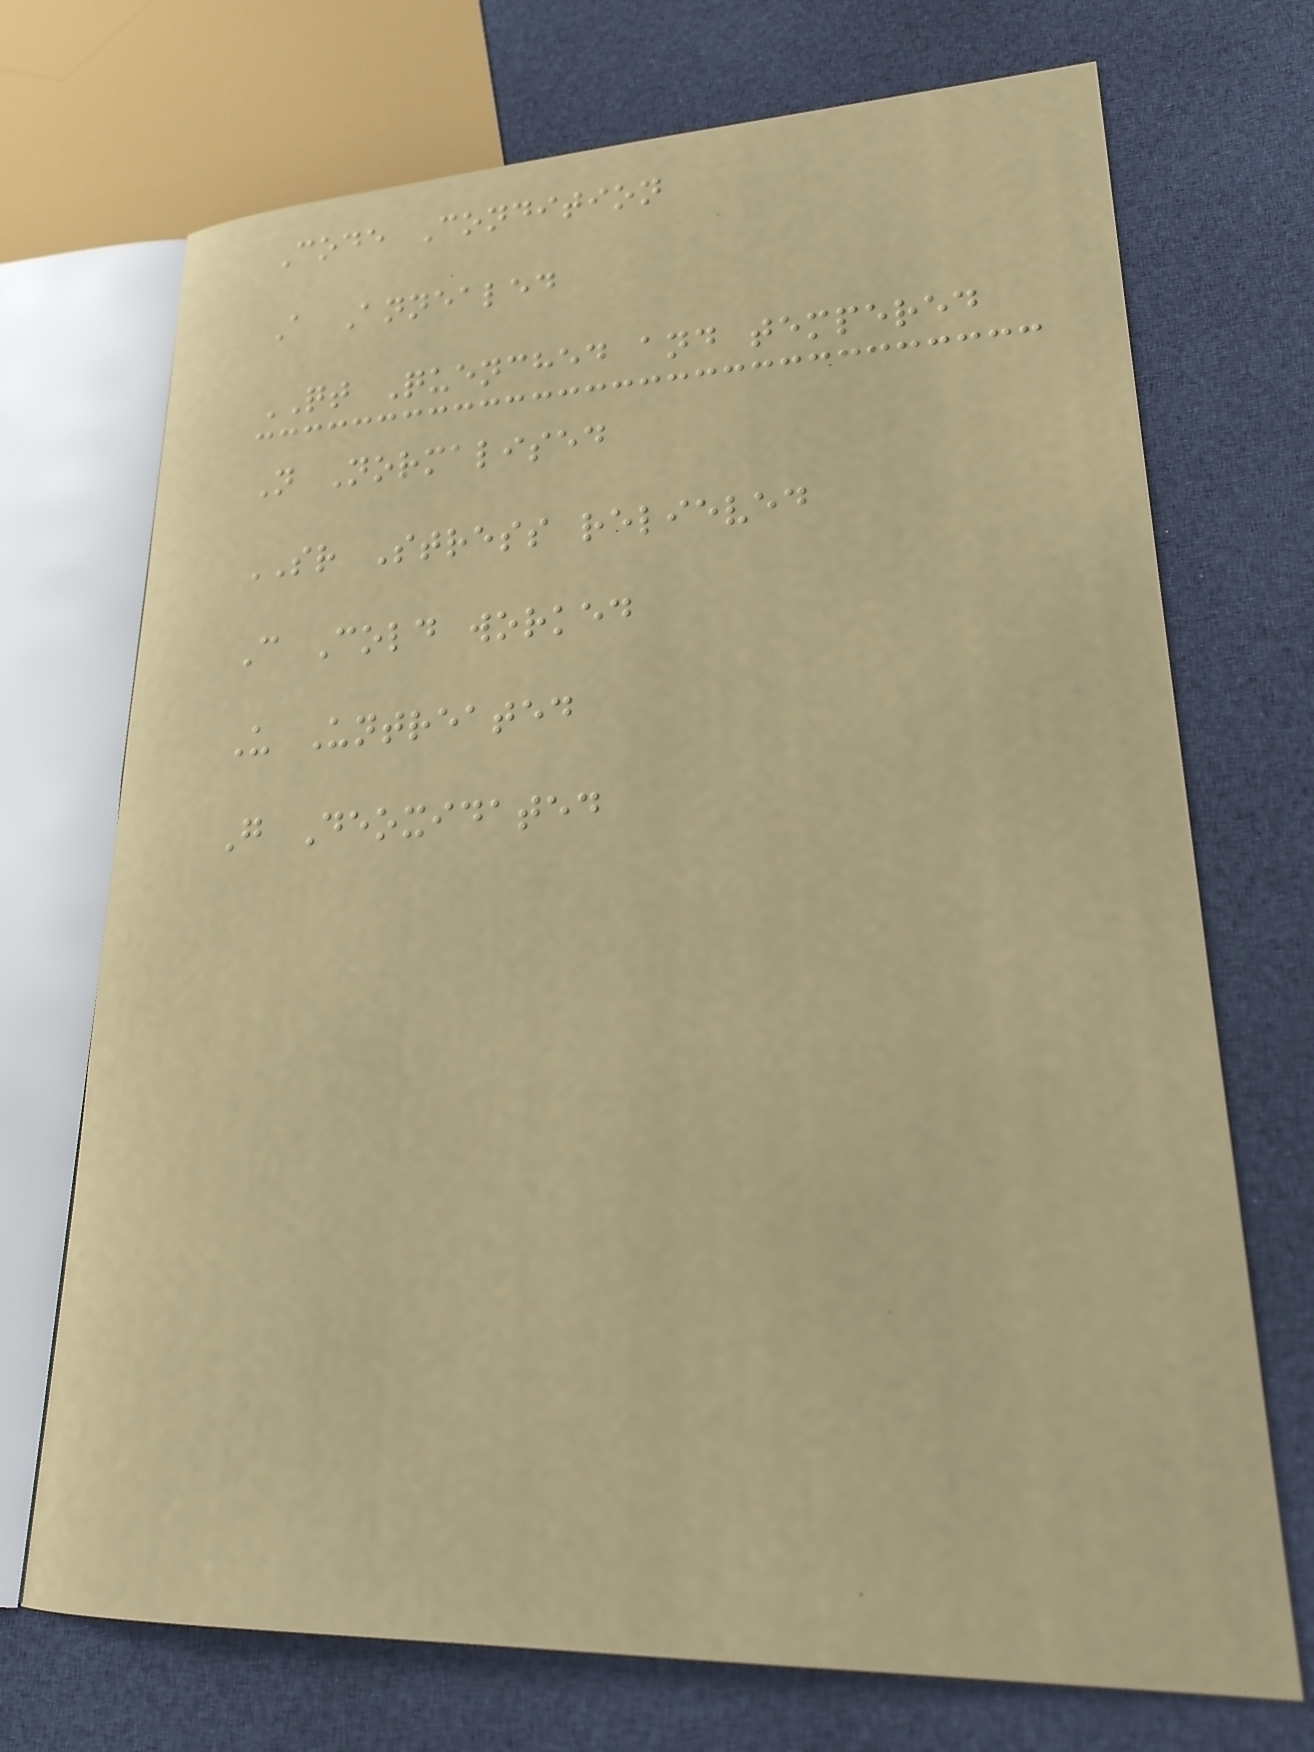Code Condition
A Annealed
QT Quenched and tempered
N Normalised
SR Stress relieved
C Cold worked
U Untreated
G Deoxidated
